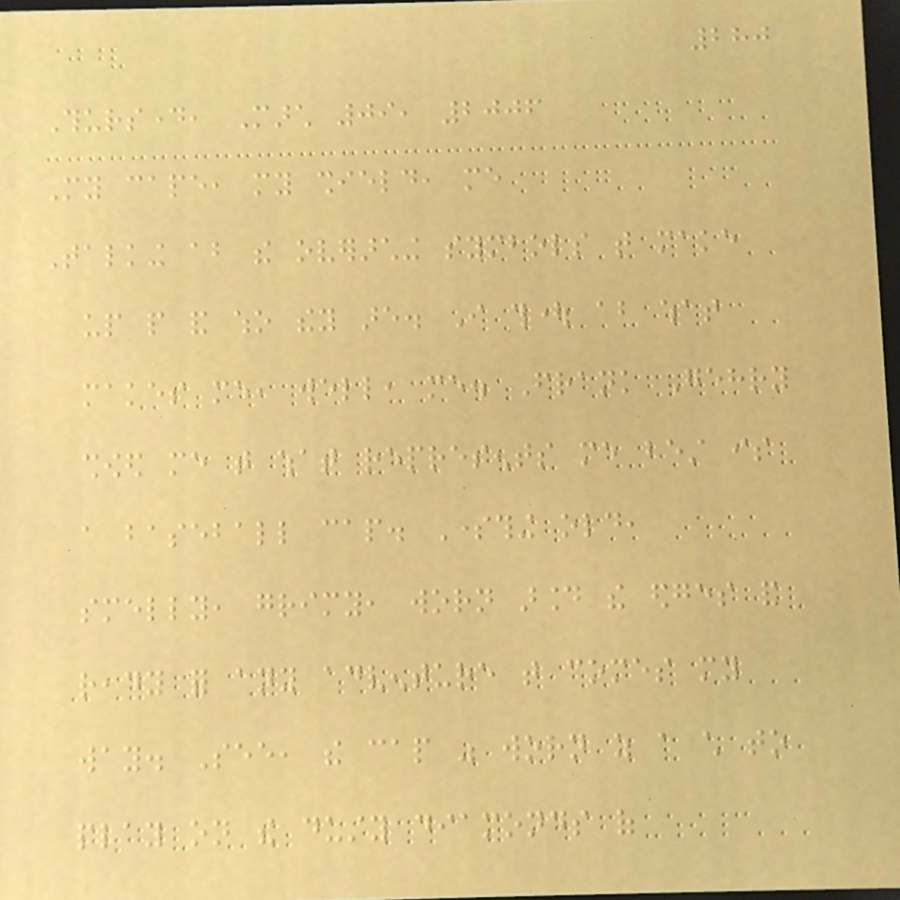280
Thursday, March 09, 2006
My cape, my shield, me
Talking about the overarching symbols that make
up people and who they are. I thought about what
makes me, well, me. Frank Gehry
showed me that what represents me best is
a baseball cap. Something old,
smelly, grimy, worn around the edges and
ready for any adventure that comes my
way. See, the cap was worn as a child to
play on the dusty diamonds of
